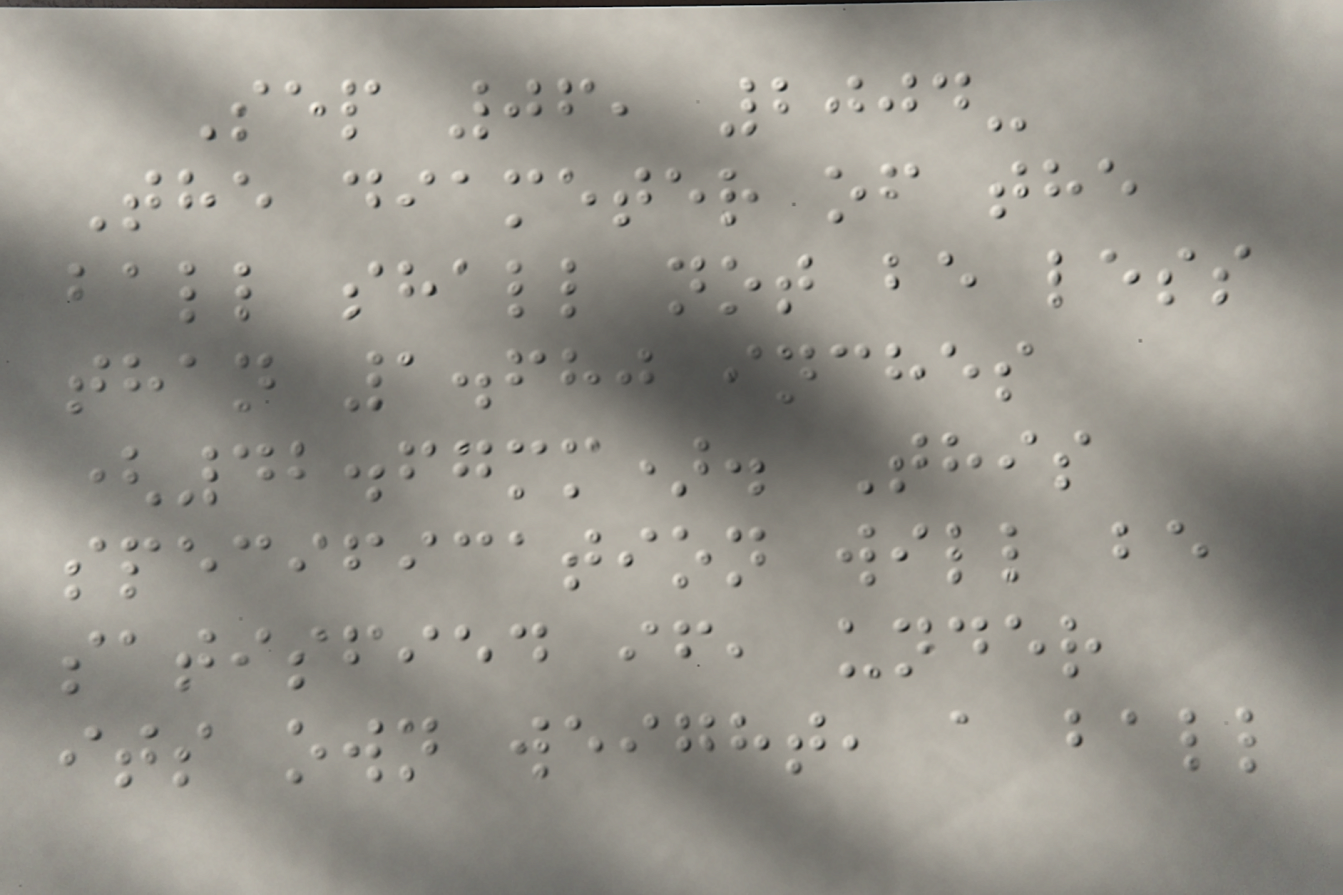Sep 06, 2004-
The diameter of the
ball shall not be less
than 1.680 inches
(42.67mm). This
specification will be
satisfied if, under
its own weight, a ball
